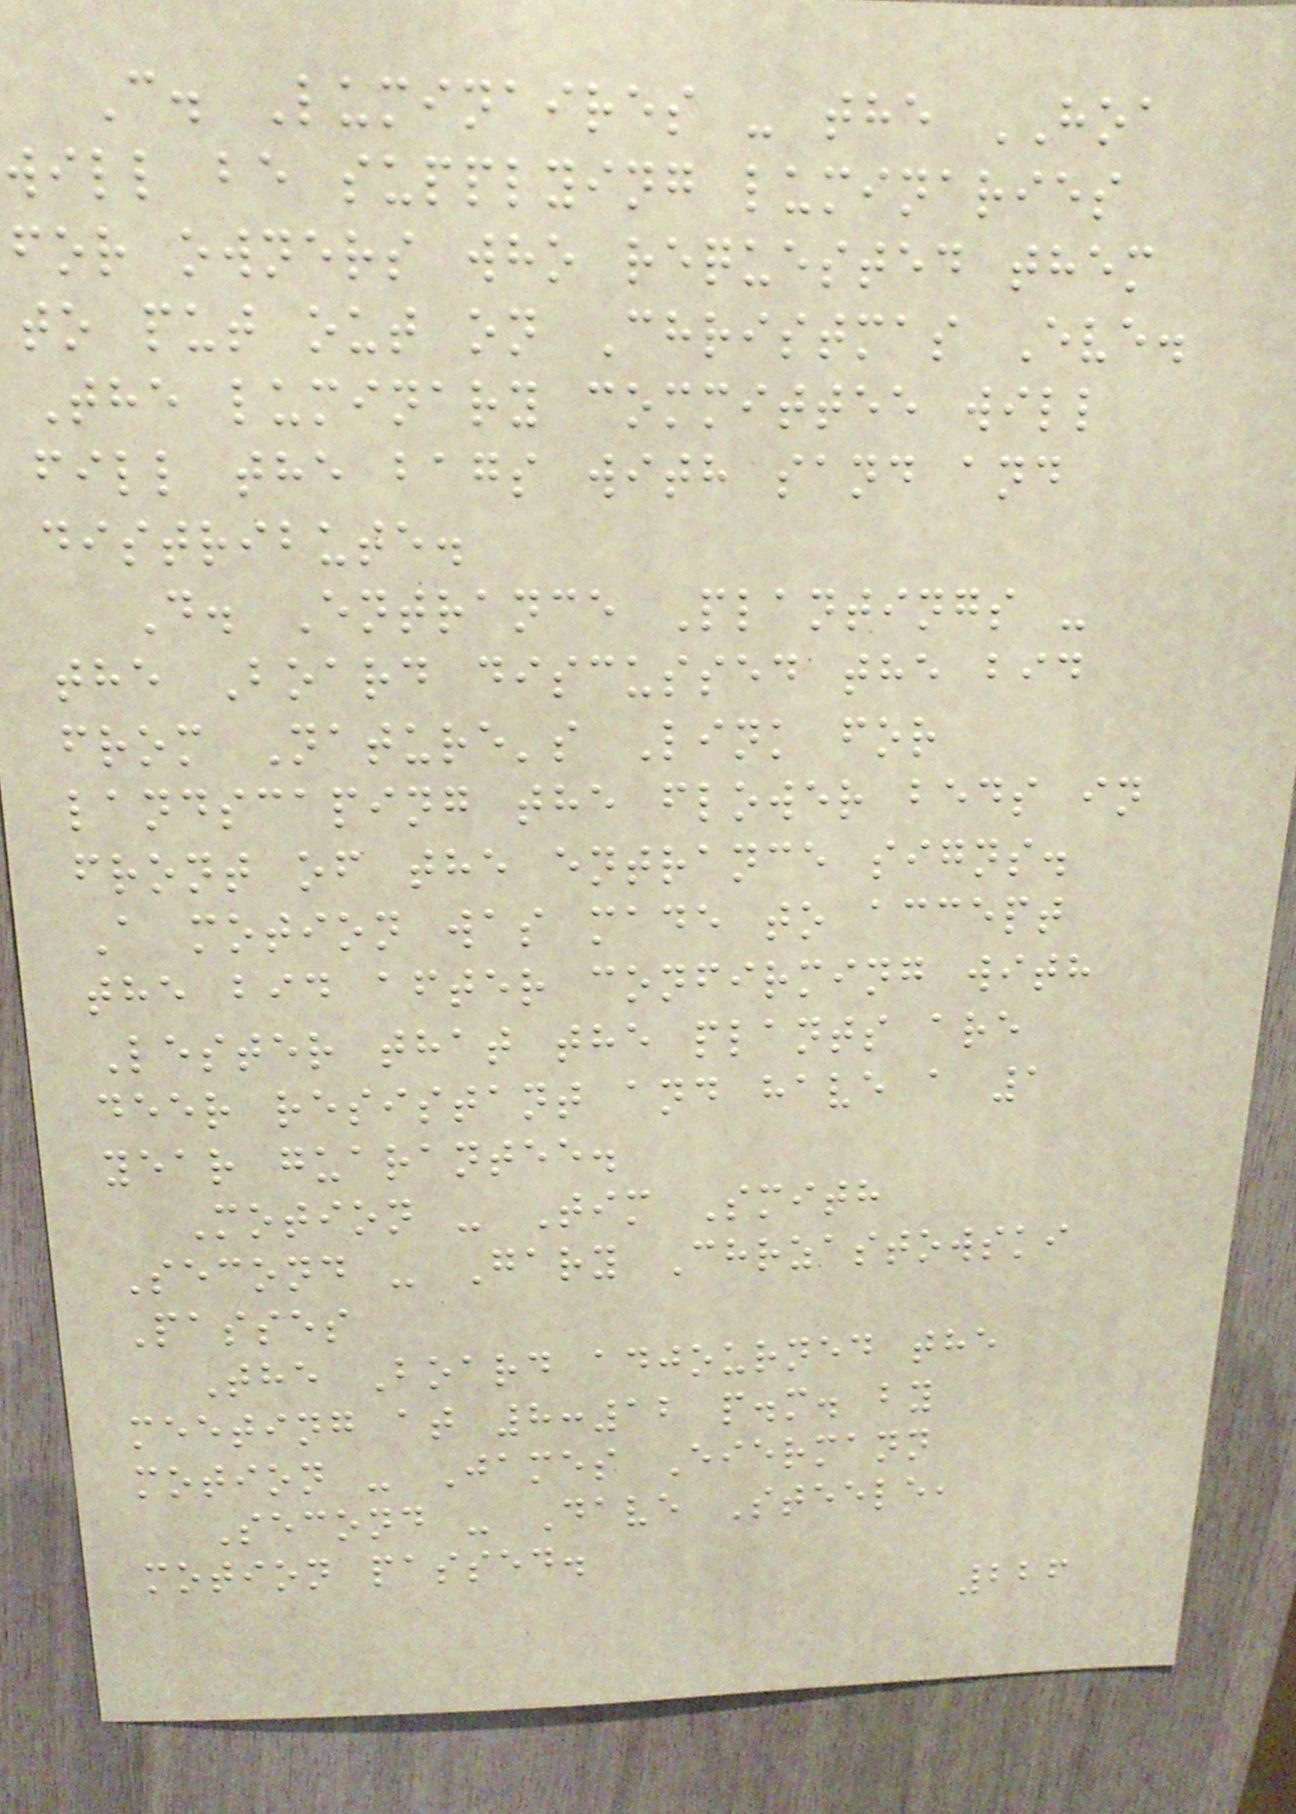C. Luminaires - the HOA
will be supplying luminaries
for owners who requested them
to put out on Christmas Eve.
The luminary committee will
fill the bags with sand and
distribute.
D. Entrance Plantings -
the Board discussed the bid
from Nature's Link for
landscaping the flower beds in
front of the entrance signs.
A motion was made to accept
the bid after confirming with
Lester that the plants are
deer resistant and have a 1
year guarantee.
Motion - Tim Smith
Second - Gary Chrzastowski
Passes
The Board adjourned the
meeting at 8:12 p.m. by
motion - James Eiermann
Second - Dave Steele,
motion passed.
226
